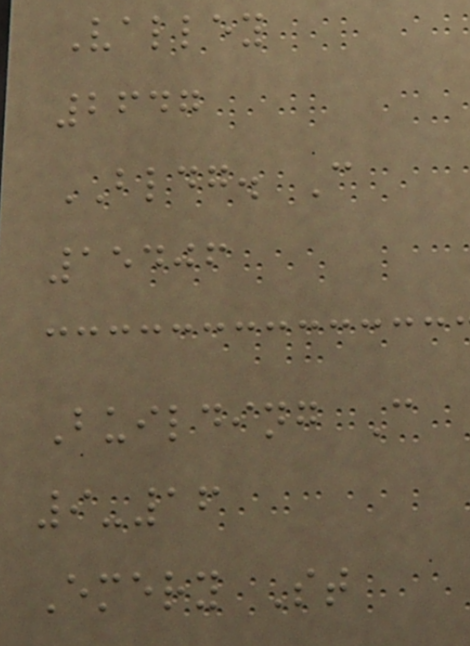Valley
2647
BLDG. C
15406
Building C
9-16
Emery St
